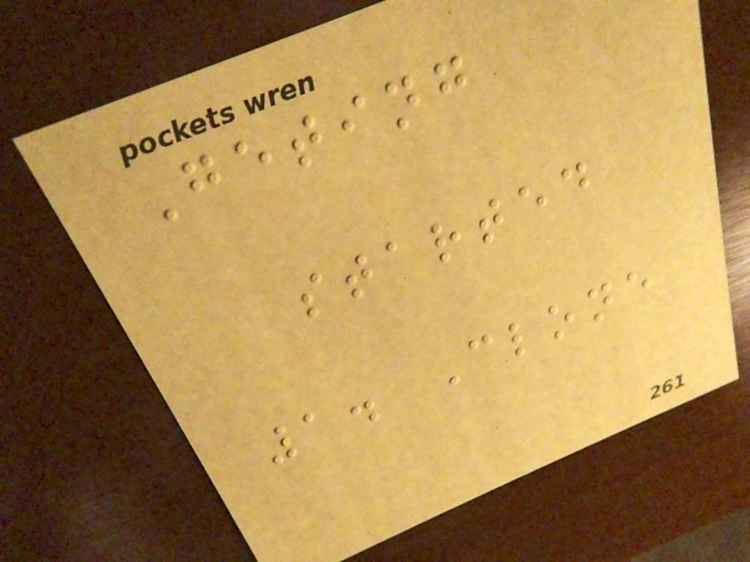Geting
started
1. Clone
